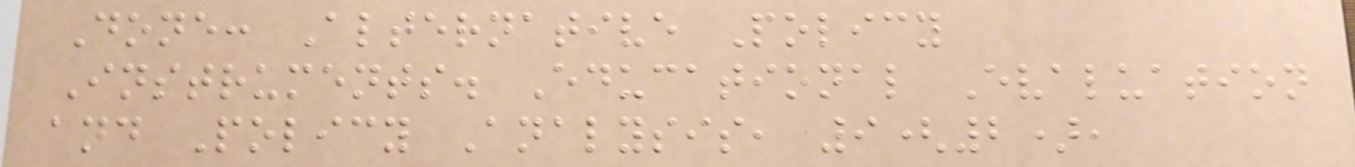Done: Alternative Policy
Instruments. Educational Evaluation
and Policy Analysis, 9(2),
